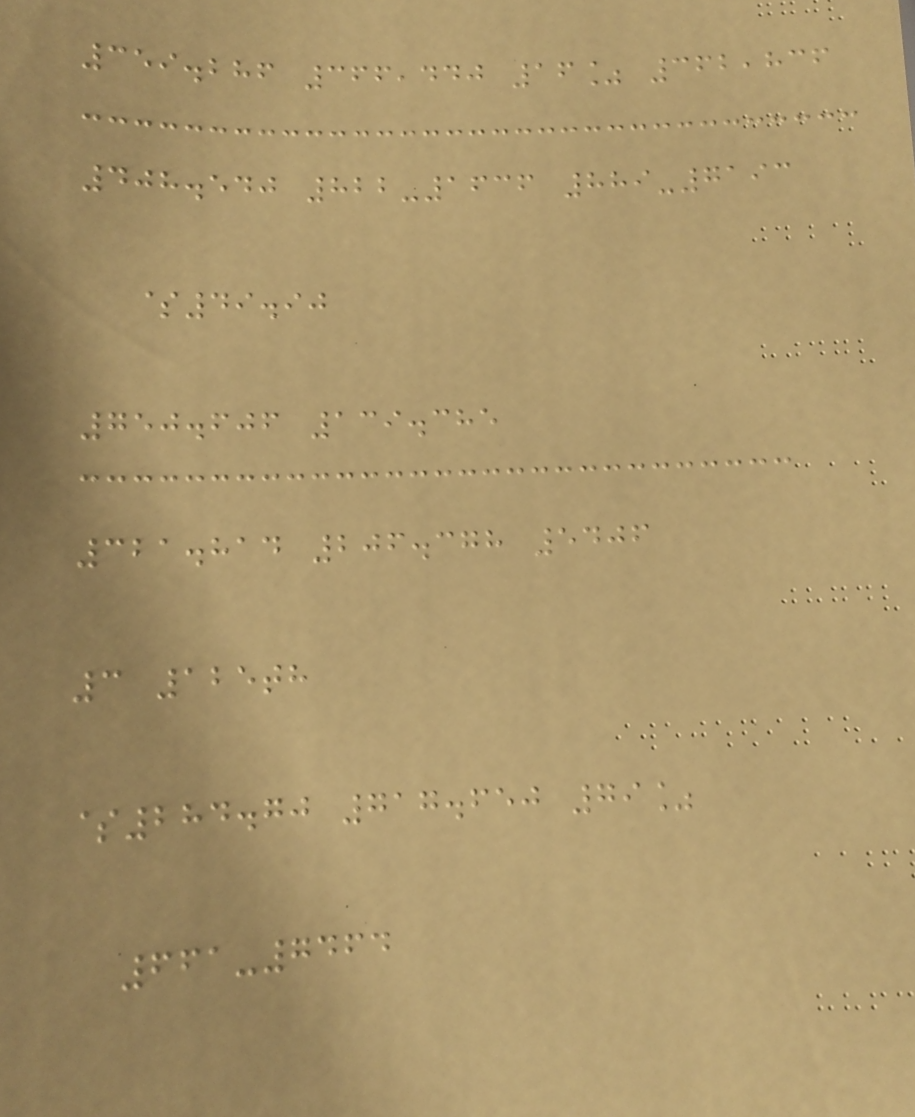359.286 366,440 16% 362,836
408.540 822-1636 889-7193
$49.90
750.606 139.385
321.814 206.378 5406
3 125th
$284.70 717.650 79%
661-7464
